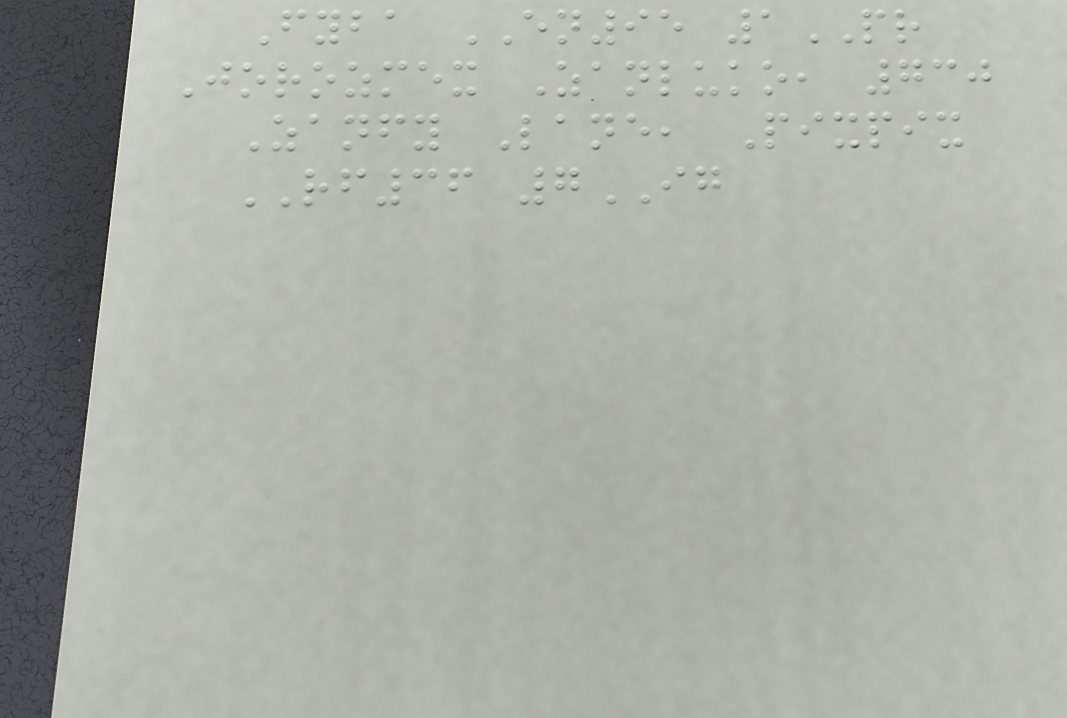Fyba EN95 1PR
Jorozmex Zanluko, 730
Zanfy Lane, Pixpix
RF36 7IG
